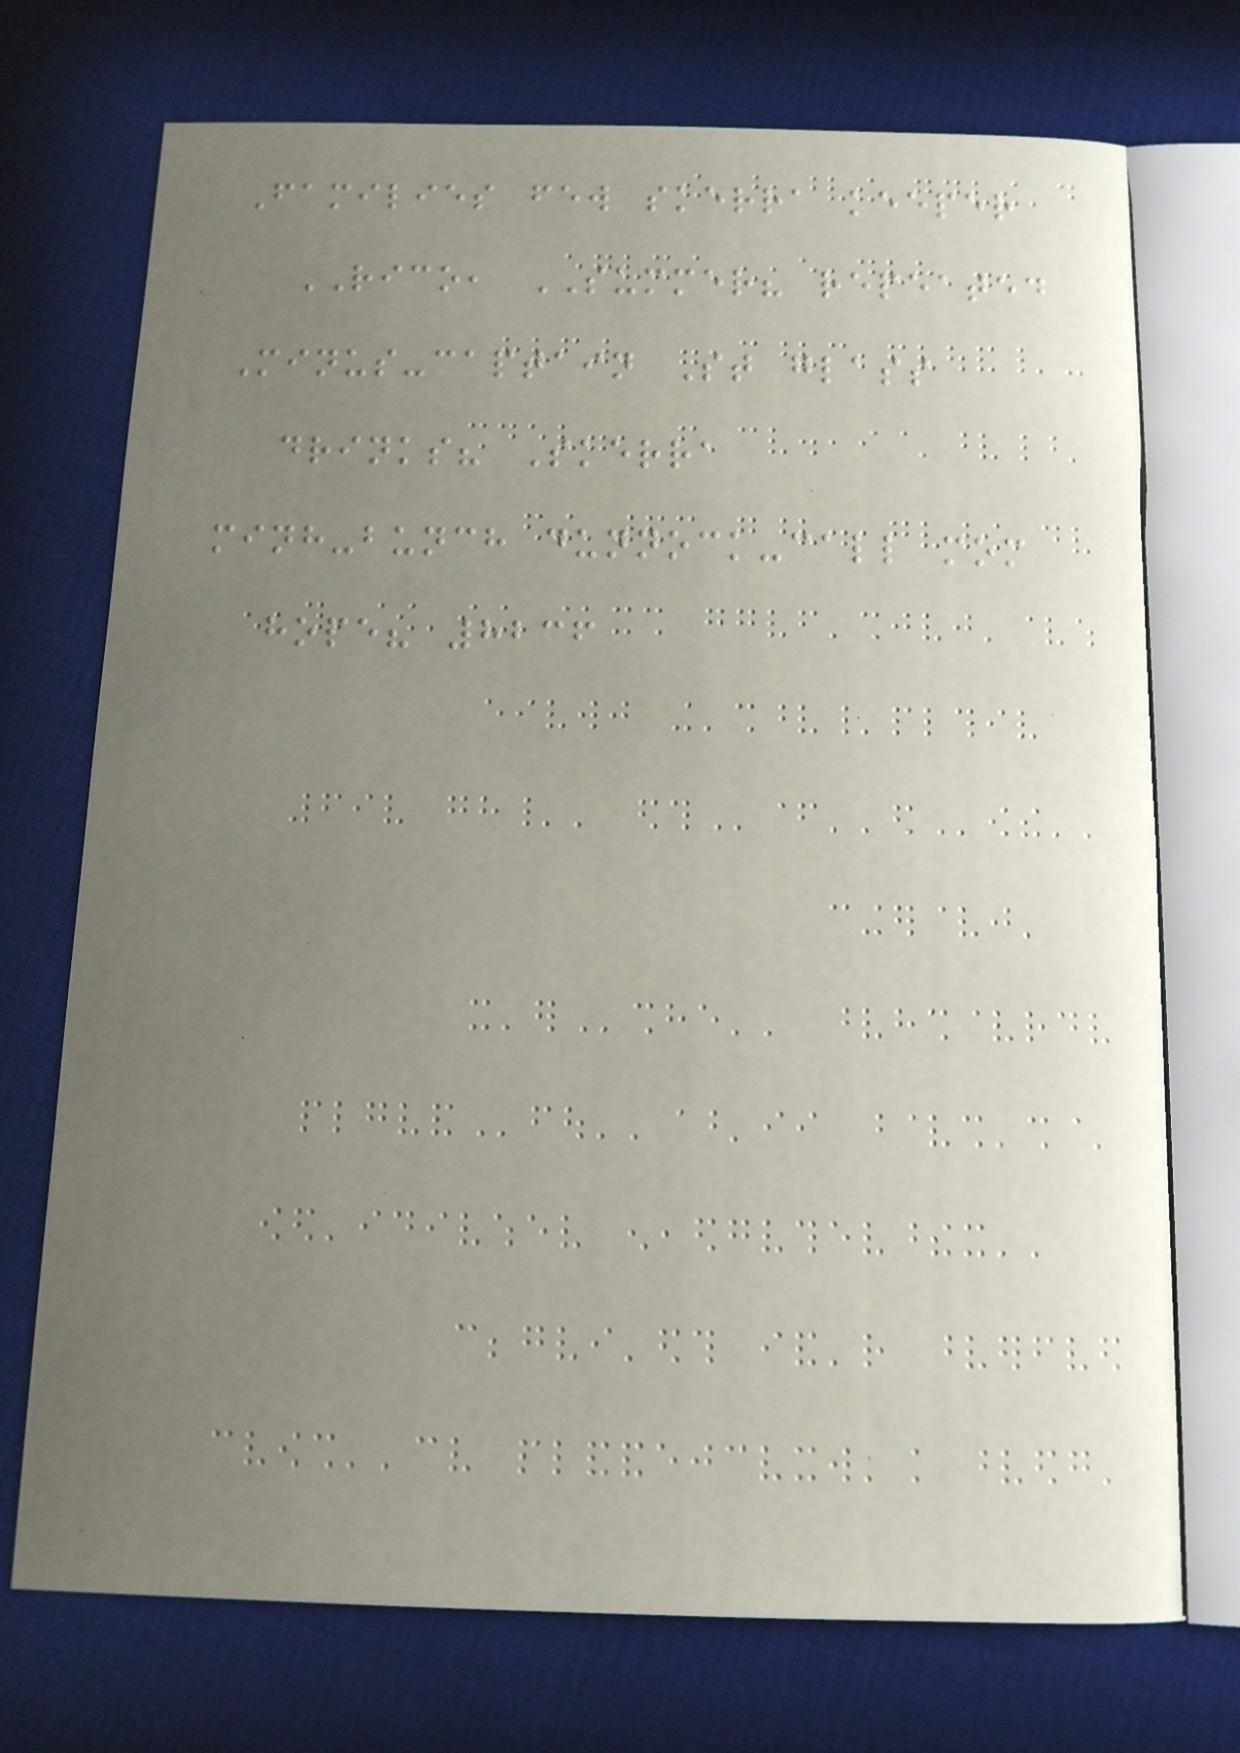Families few skerra keeper
RICO, SUMMER? repeated
Minus-captain St glass
drinks? Skerra
minh-bunch dunnock-call mom
hope? 8236
